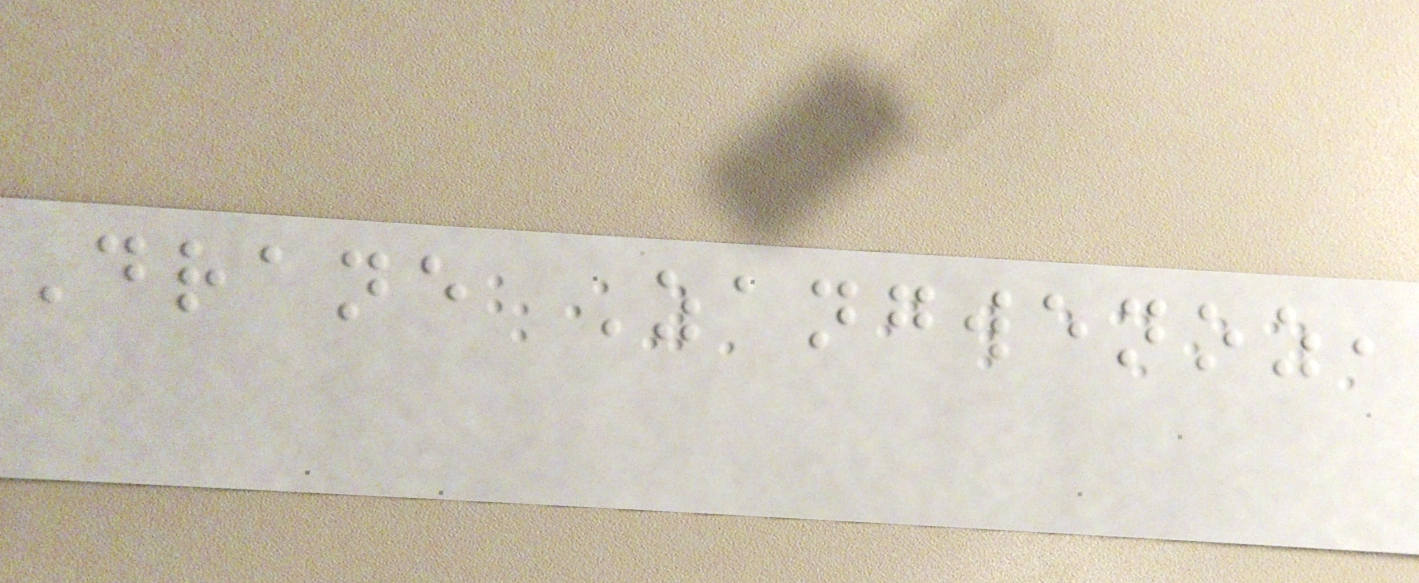Drane Zangwenoz,
